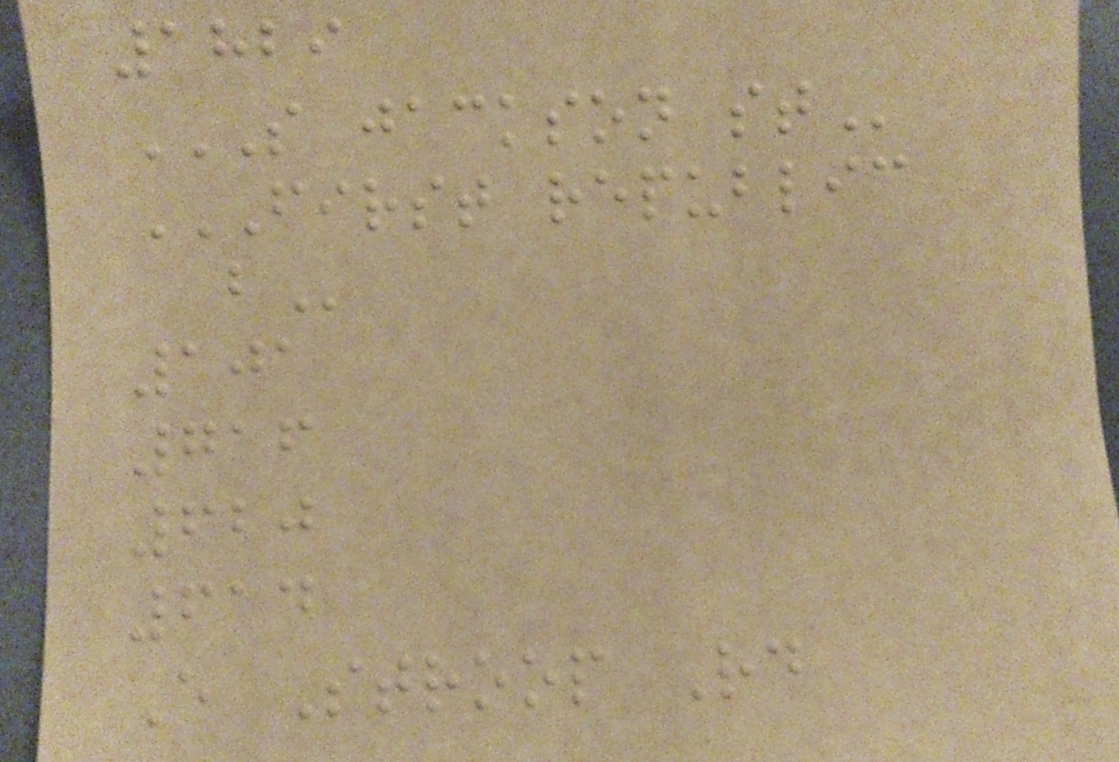1829
S JACKSON ST
FIRST REPUBLIC
B
101
716
620
614
E Stroop Rd
